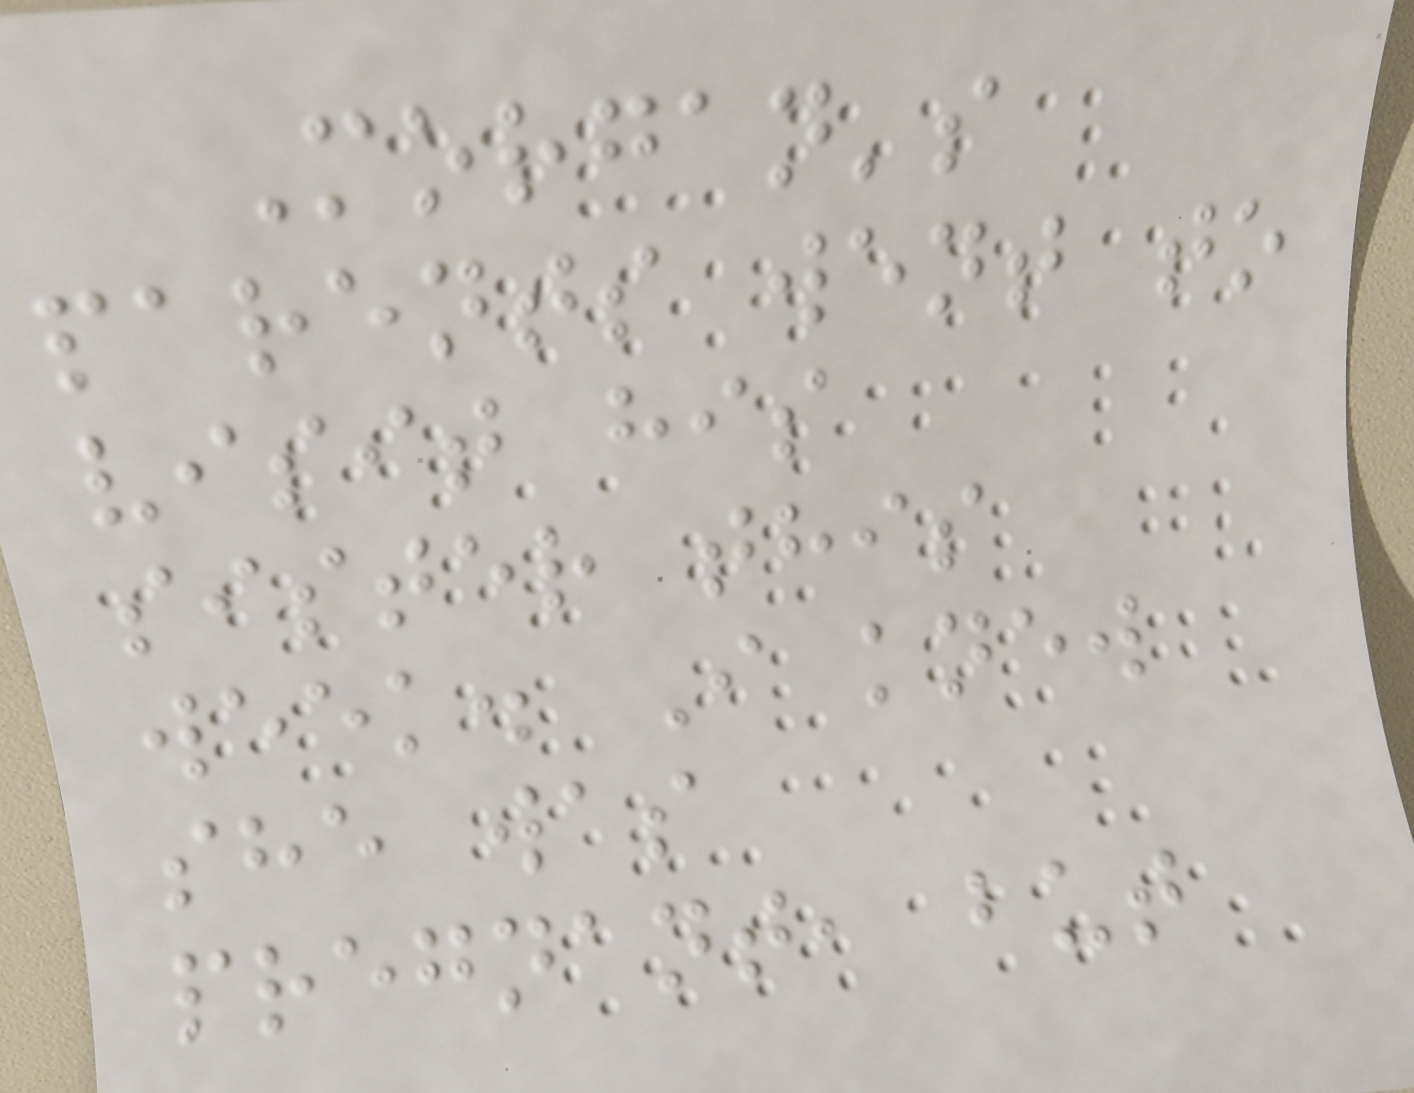Morgan's
parents went to
visit his
sister this
week. I knew
she was
pregnant, but
